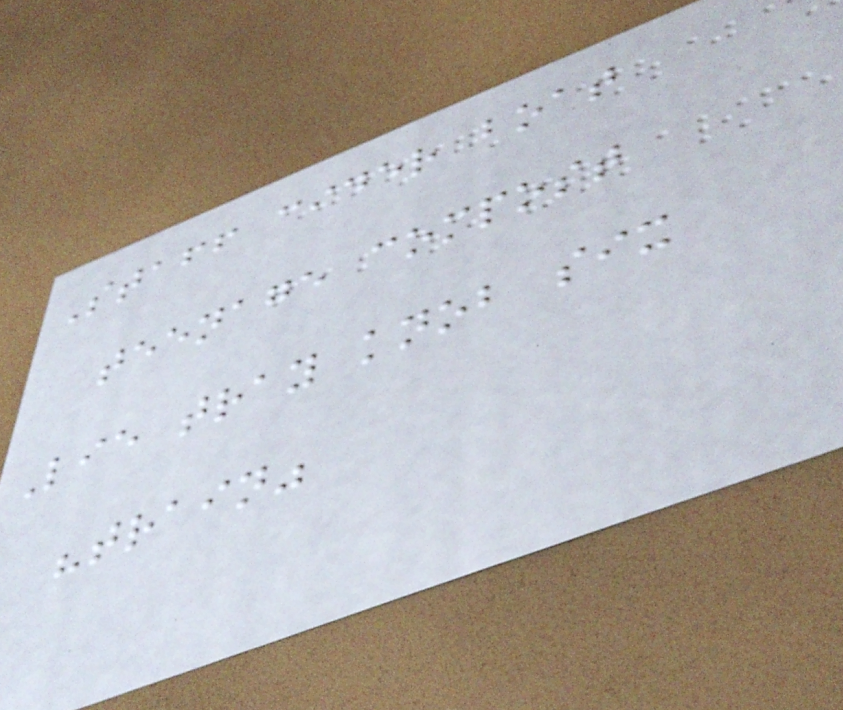Staff cider boat
teenage compost
Lie tray knob six
"train"
